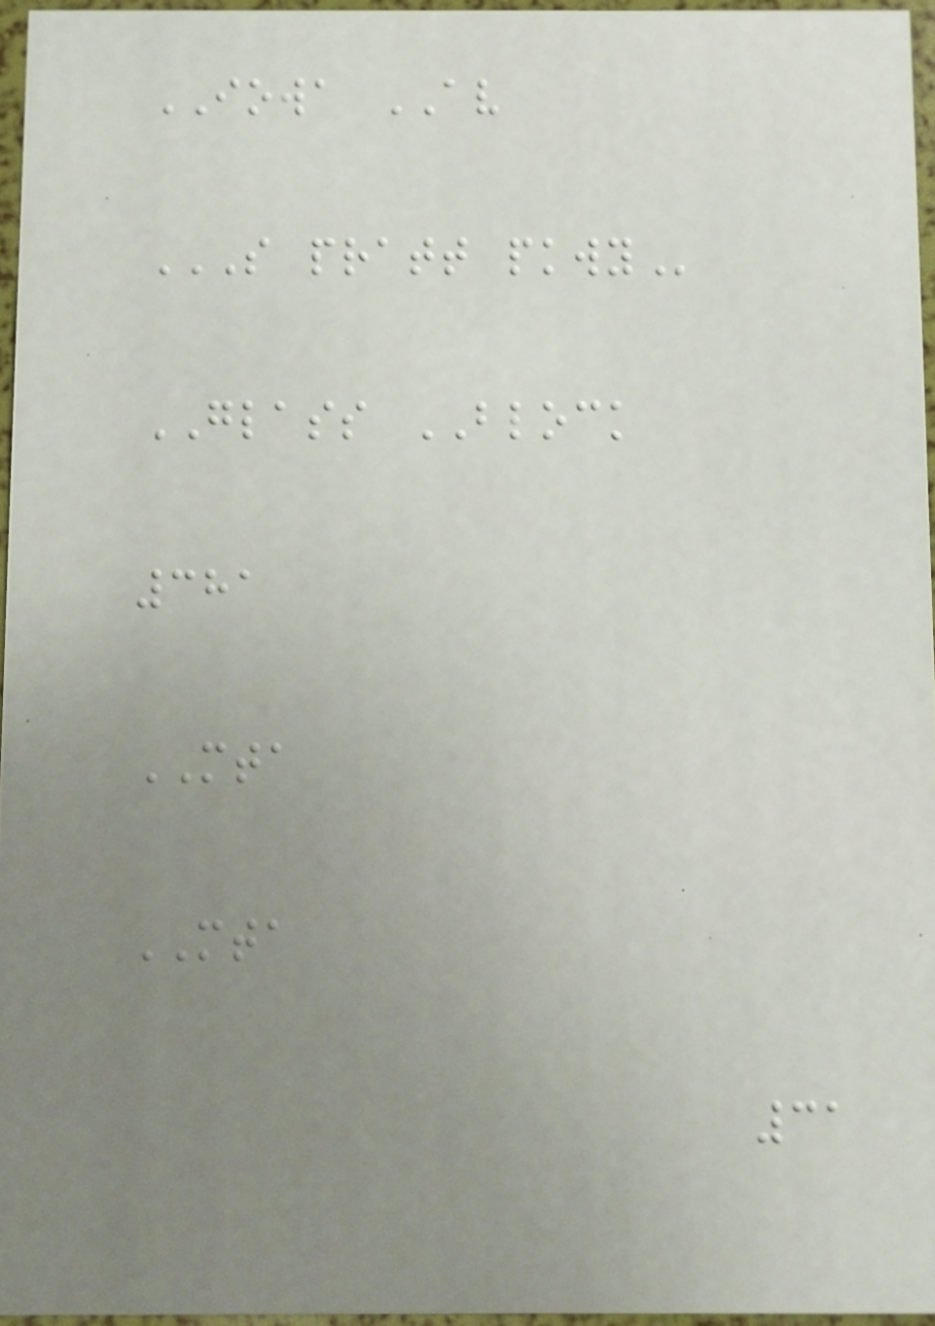IOWA AV
S PRATT PKWY
GLASS BLOCK
381
MTA
MTA
31
